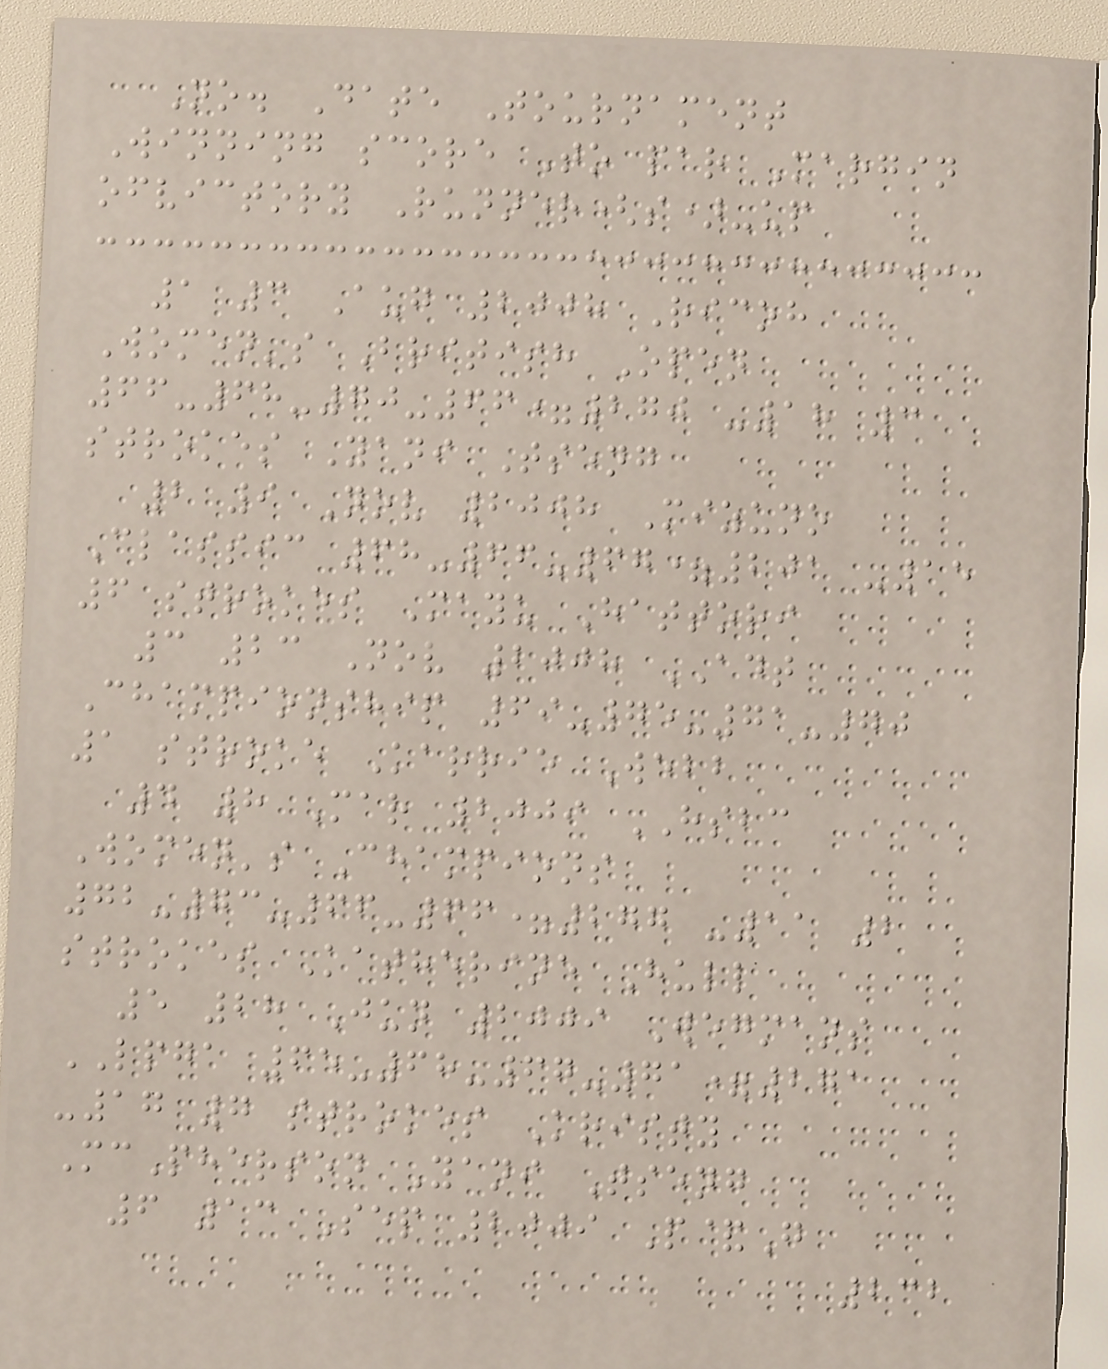No. Date Tournament
Winning score To par Margin
ofvictory Runner(s)-up
1 3 Aug 2008 Ricoh
Women's British Open
66-68-70-66=270 -18 3
strokes Yani Tseng
2 9 Nov 2008 Mizuno
Classic 68-66-67=201 -15
6 strokes Mayu Hattori
3 23 Nov 2008 ADT
Championship 69-75-71-70
1 stroke Karrie Webb
4 8 Mar 2009 HSBC
Women's Champions
72-73-66-66=277 -11 2
strokes Katherine Hull
5 28 Jun 2009 Wegmans
LPGA 65-68-67-71=271
-17 7 strokes Kristy
McPherson Yani Tseng
6 13 Sep 2009 P&G
232
